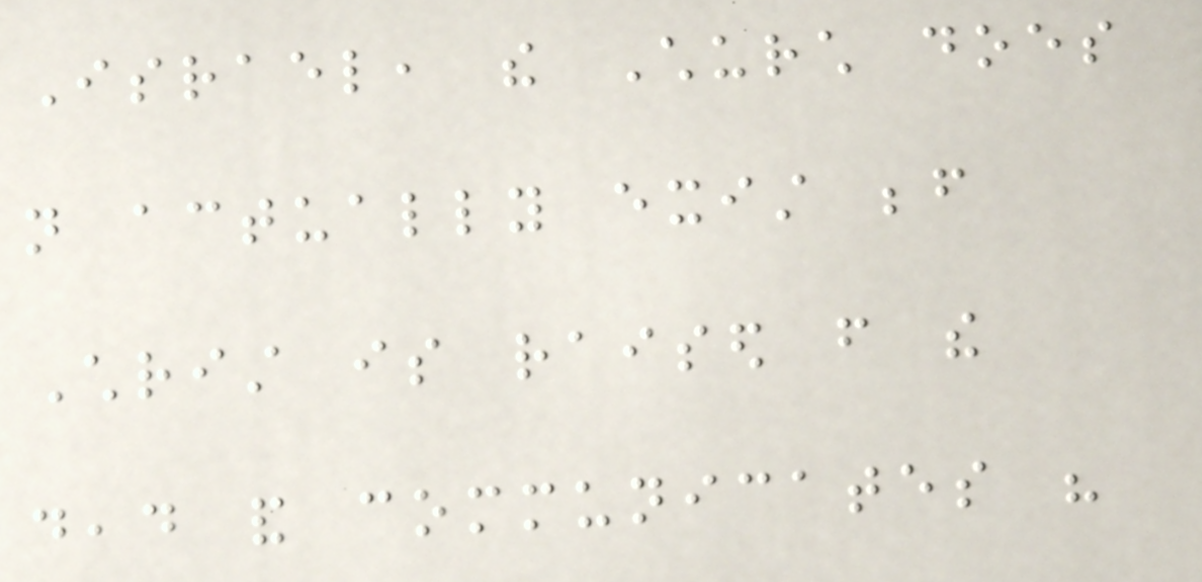Israel, the Church does
not actually exist before
Christ is raised from the
dead and communicates his
